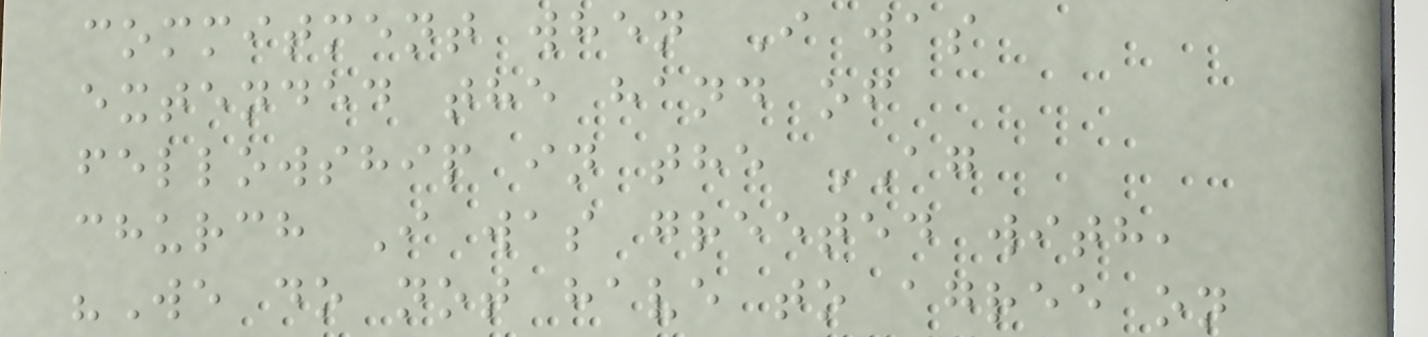commitment when I was
extended the hand of
fellowship in the AG
church I was greeted with,
"We do not have to agree on
